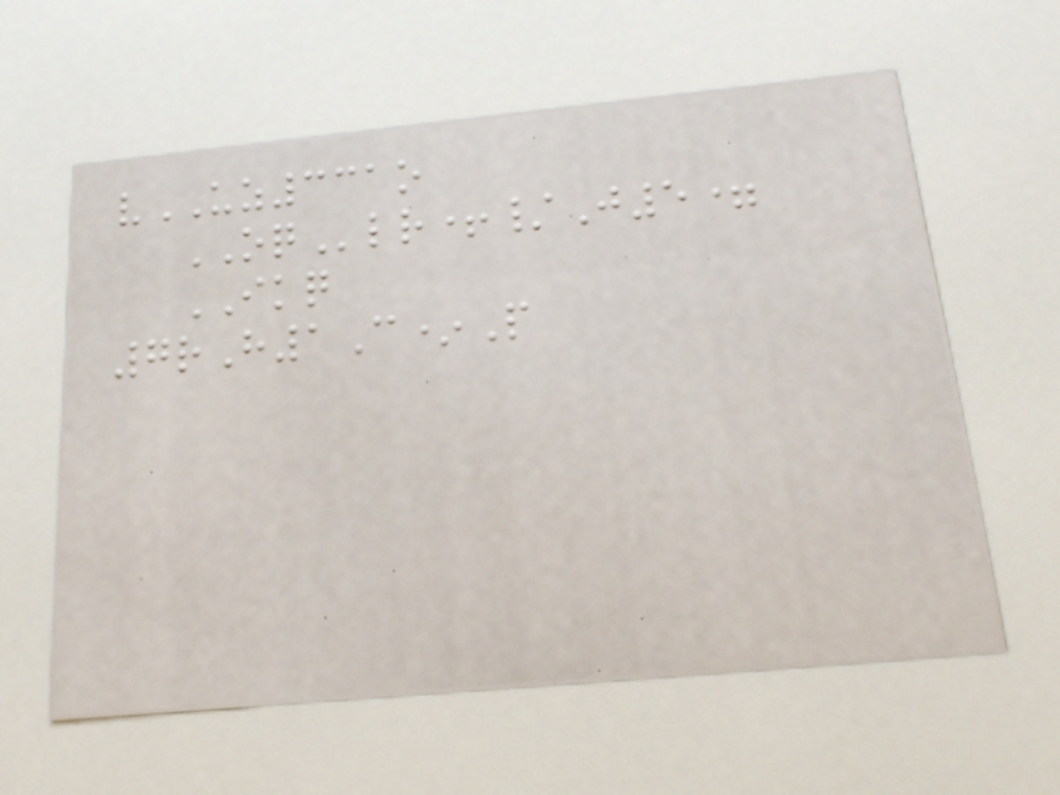vUZ331o
OQlr+/J5=
IKQ
7rH1C*P
